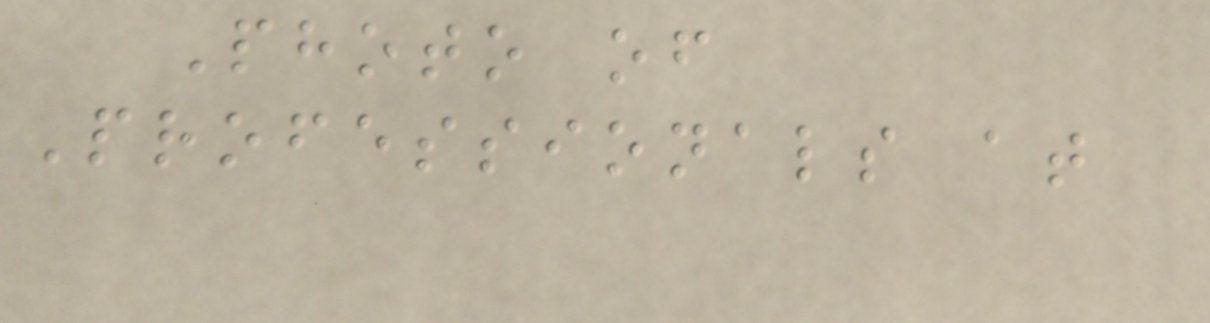Photo of
Professionals at
